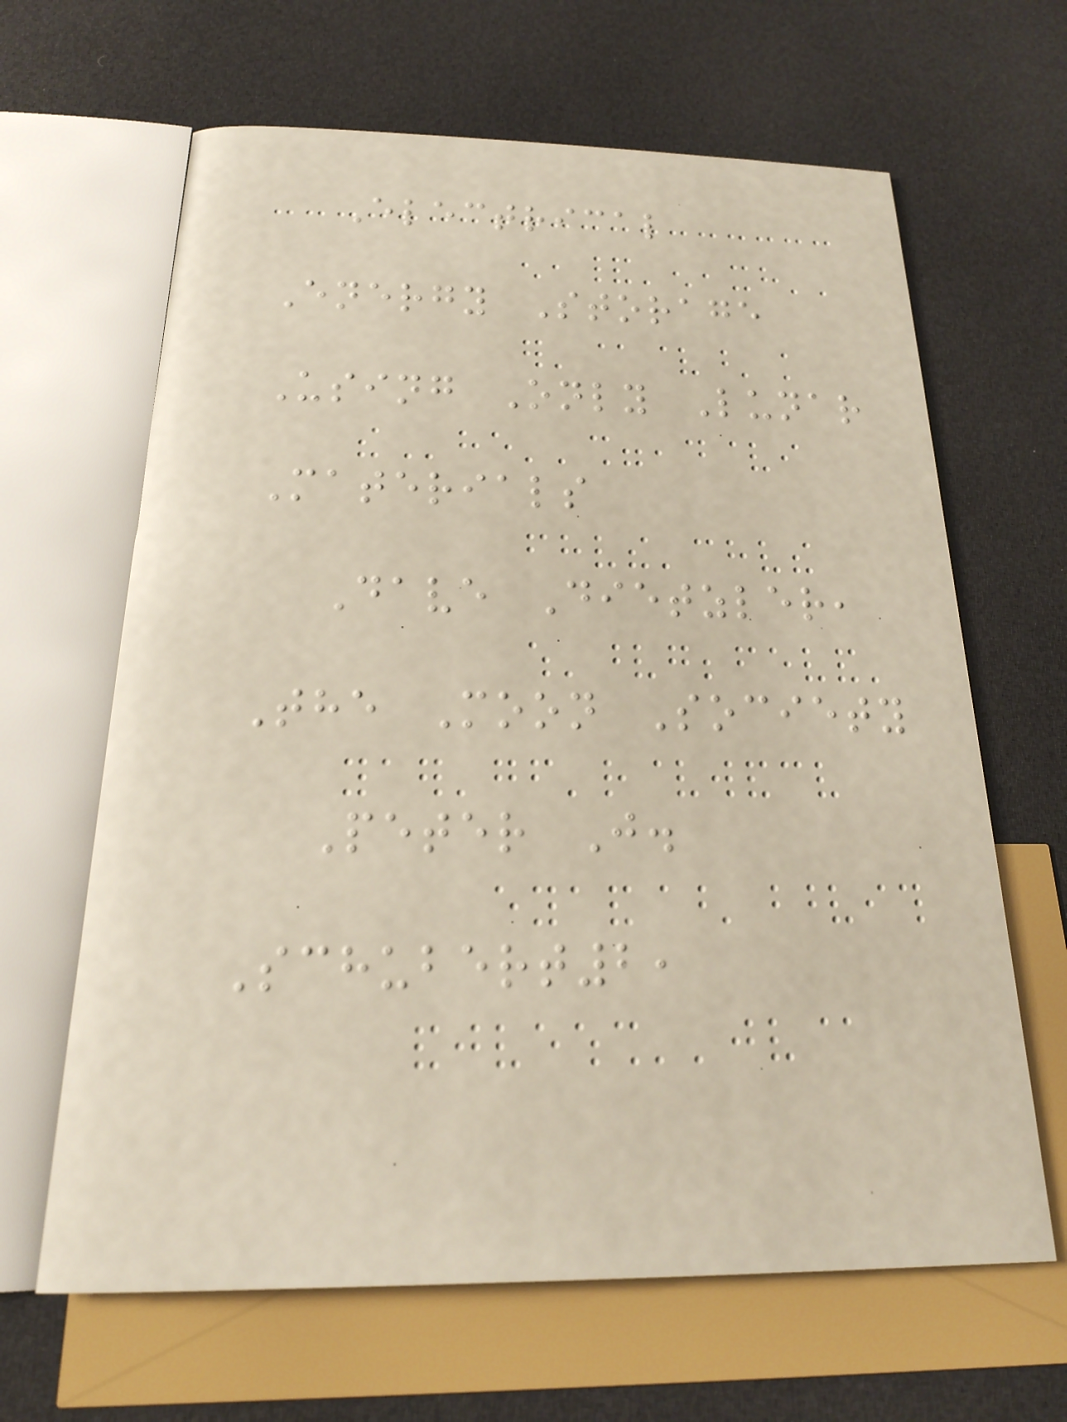Electrical
Energy Storage
Using Only Lunar
Materials
Dave Dietzler,
The Moon Society
Peter J.
Schubert2,
